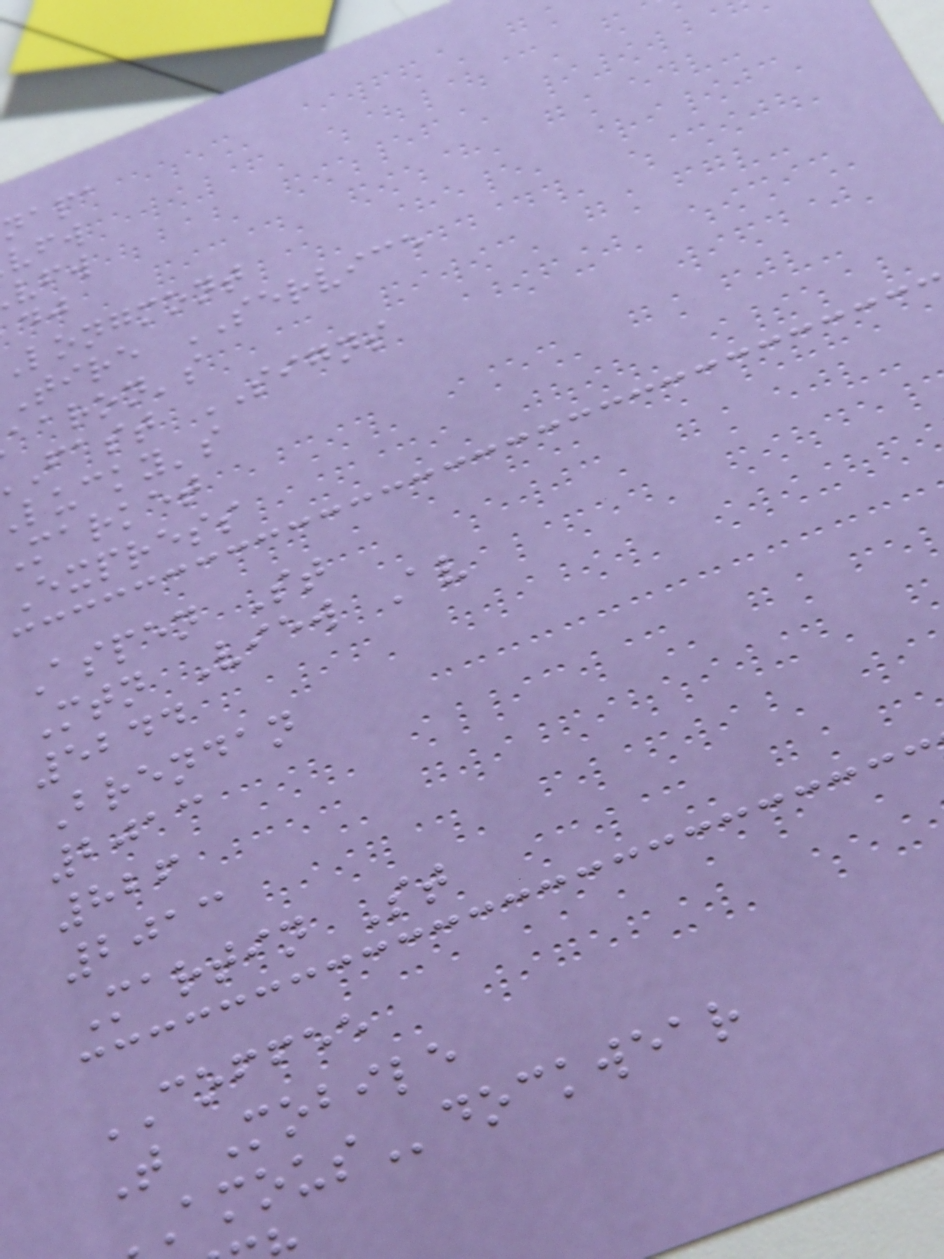napa
longmont
tire SERVICE
aaron's
fast SIGNS
lucky's
market
Express
Aspen St
Mtn View Av
5244
Brendan
2013
826
2013
Martin St
COFFEE
T Mobile
dockwear
